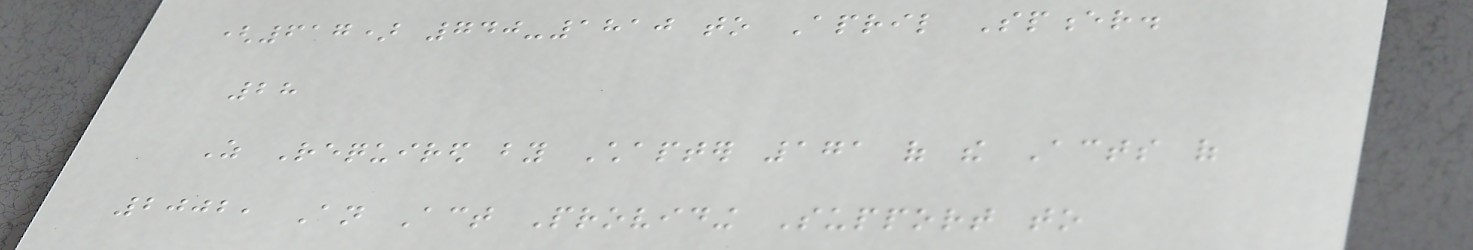(617) 740-1810 to April Spencer.
28
As Required by Chapter 171 of the Acts of
2002, An Act Providing Support to
